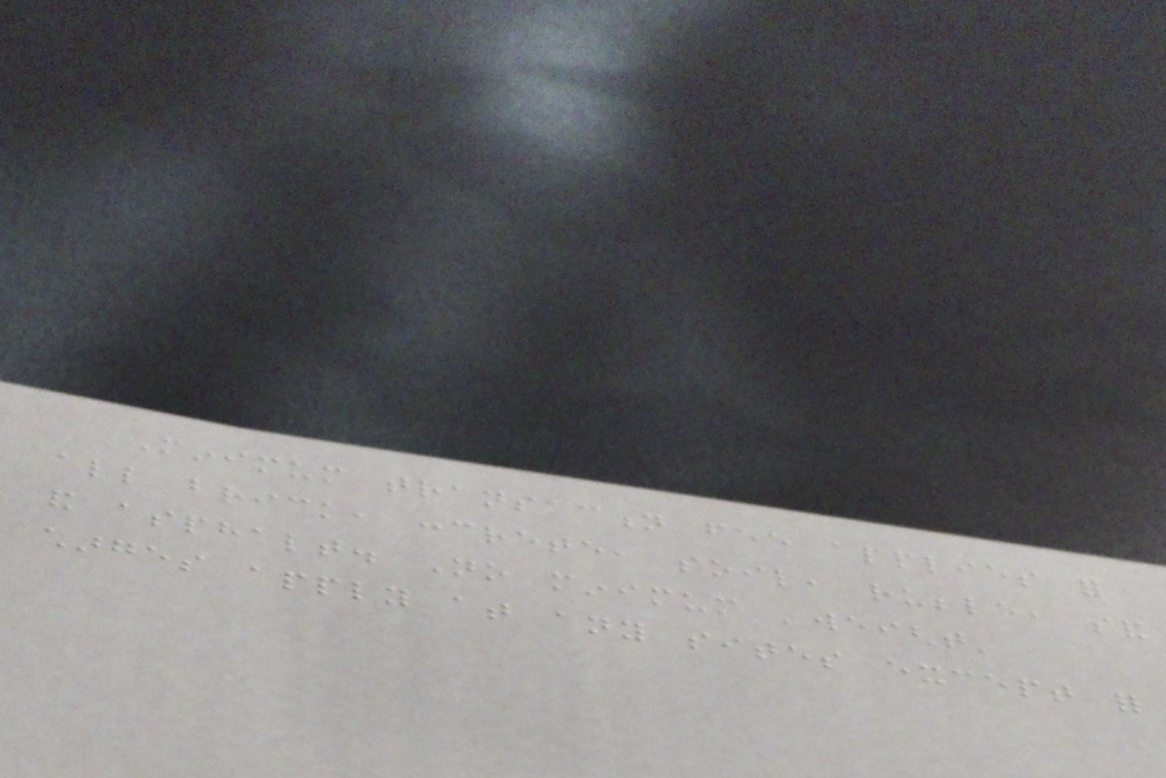Minimum transaction fee applies for
all brick, concrete, soil, rubble, sand
and asphalt. No minimum 'weight'
charges apply at any sites except for
